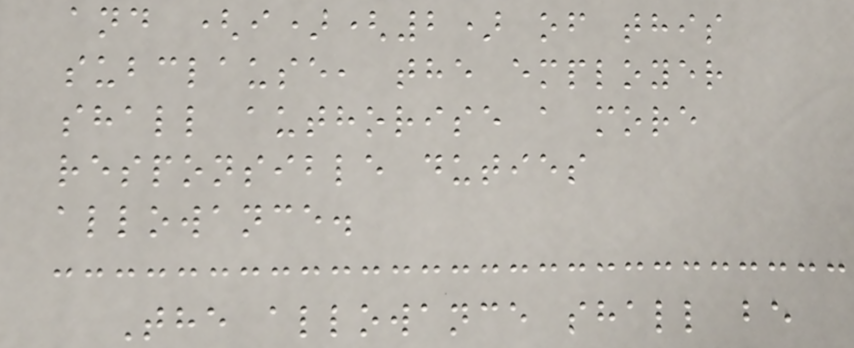and (i)(2) of this
subclause, the employer
shall authorise a more
responsible duties
allowance.
The allowance shall be
